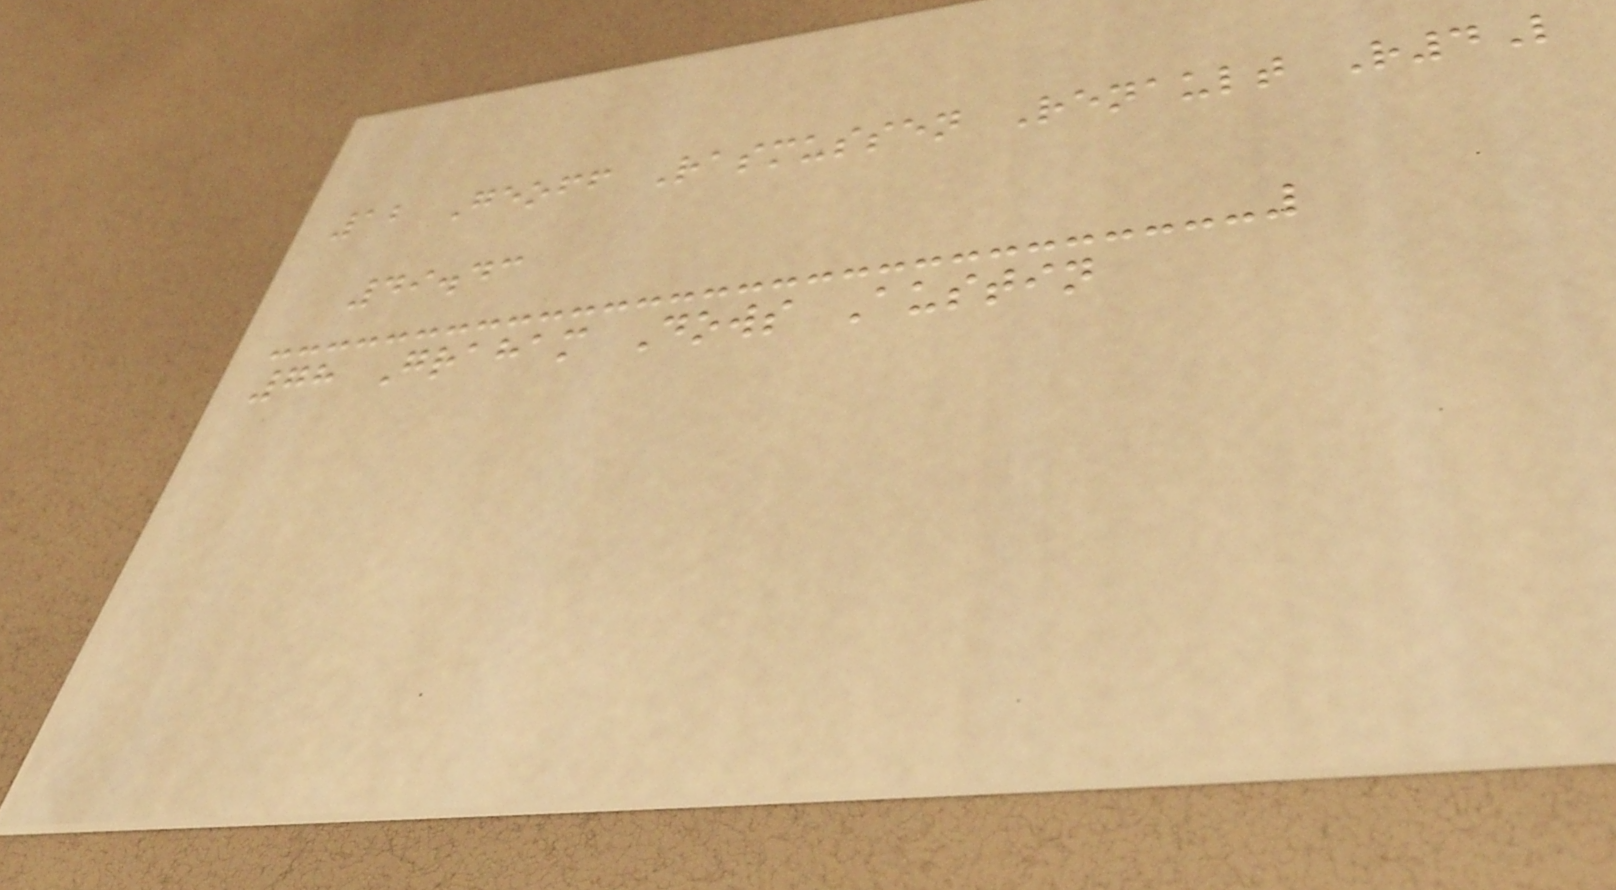12 Geoff Rasmussen Renault R4L
49.43
78 Graham Dows Austin
